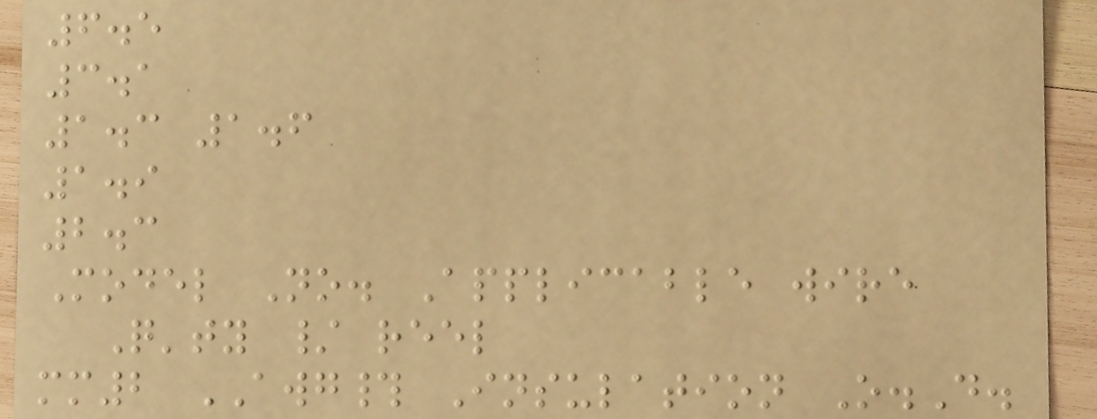6.5
3.1
1.3 1.6
1.9
2.3
Model No. Applicable wire
Q'ty / reel
mm2 AWG# Insulation O.D.
